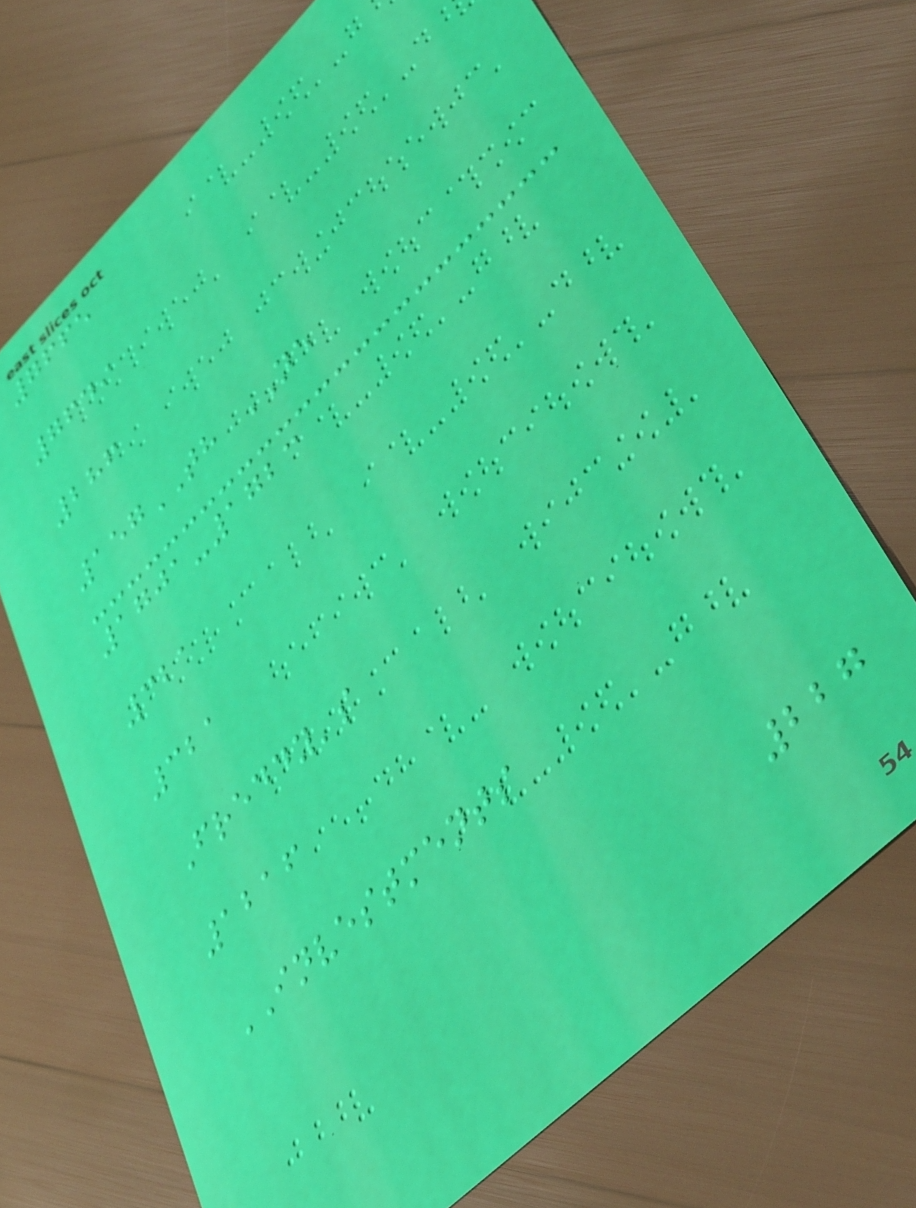7665
7649
286
157TH NE
1701-1723
321
321
Freddy's
1216
INVESTMENTS
227
